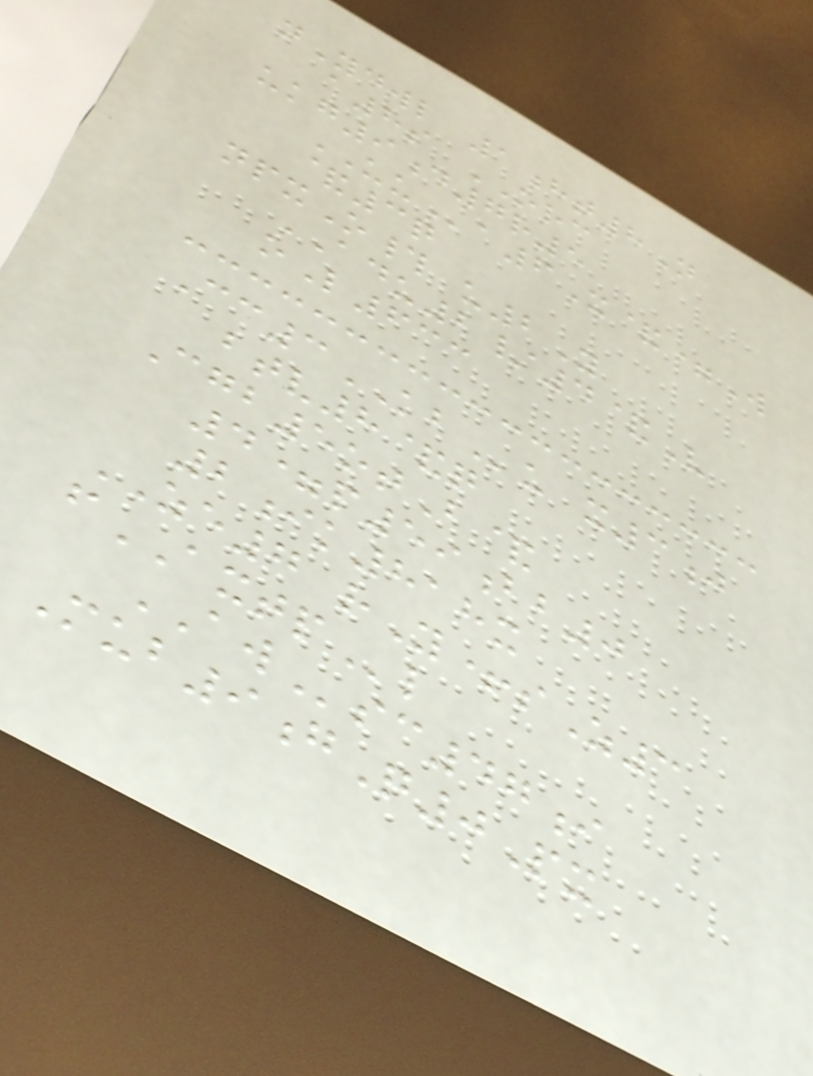nYdwl 1ht8N
a8s ORC
ukg9d7r5
UUa6X&=W
&3q
npxO# u2Y
ADU2/4&V
oL633
Cc3KBu x3j
btv8&q
Cgb5otB&
4=p59bb0
2ik818x
ZE7 rY+sZ3
fAXTPl
AWsc47i
Mub9gQ0Px
